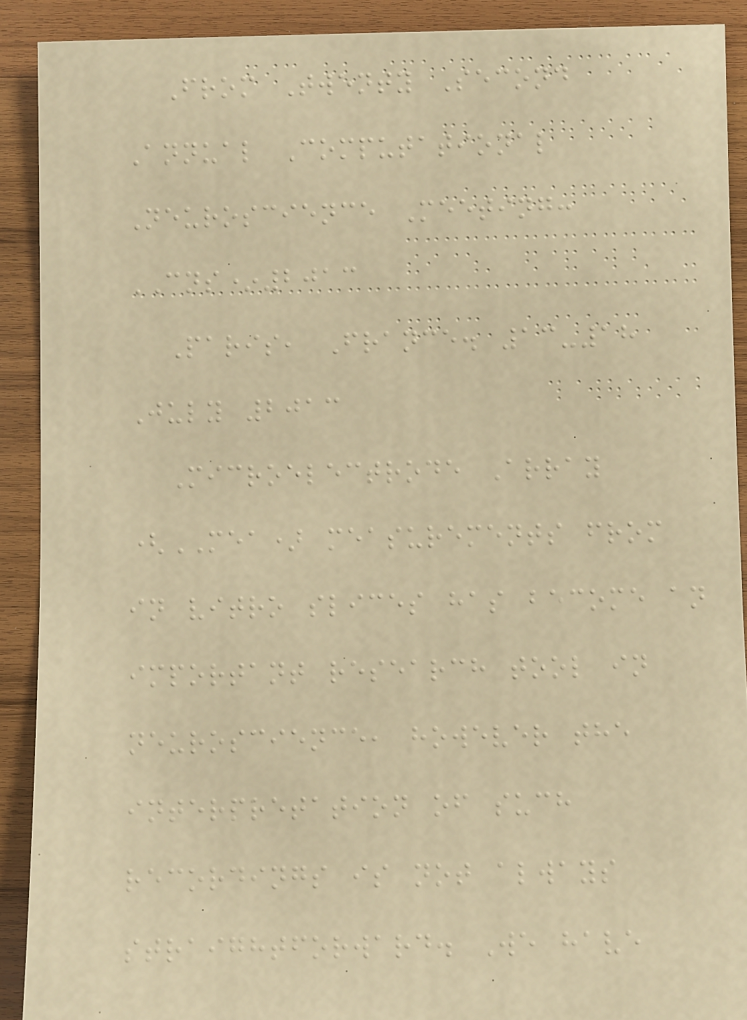From Twenty Second
Annual Computational
Neuroscience Meeting:
CNS*2013
Paris, France. 13-18
July 2013
Microelectrode Array
(MEA) measurements from
in vitro slices has become an
important research tool in
neuroscience, however the
interpretation of such
recordings is not always
straightforward. We have
